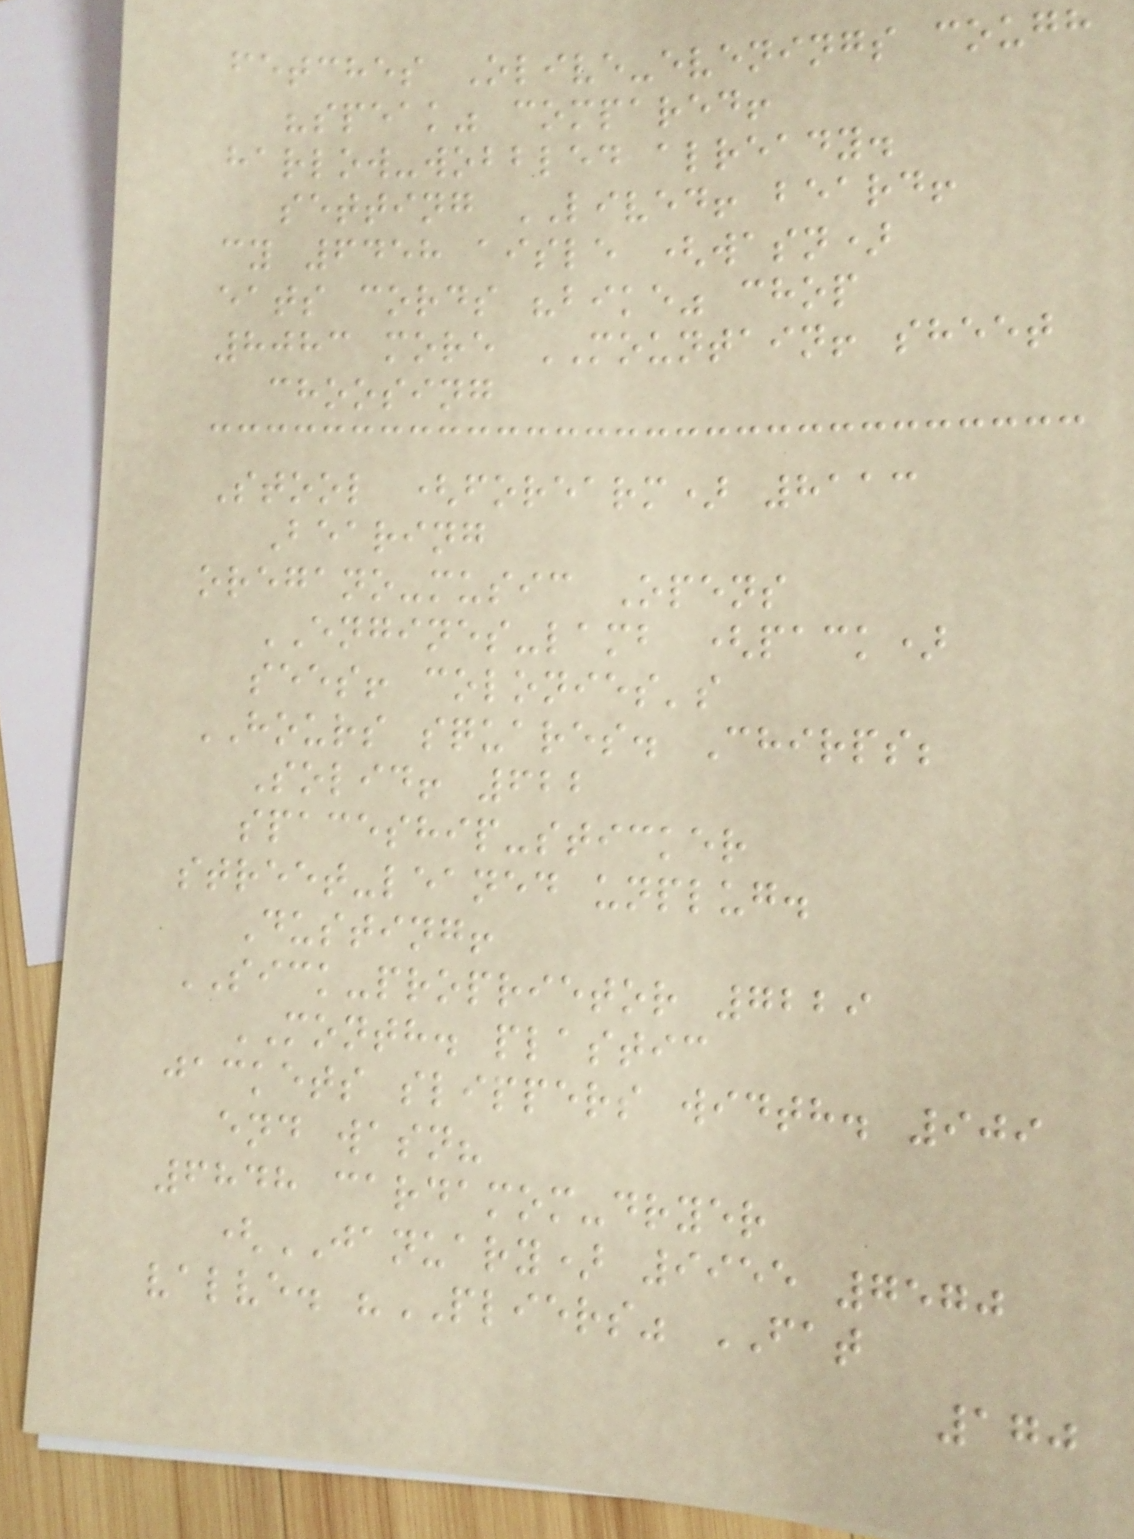fetches Olive-evenings cough
"speak" compared!
harlow-wobbled already.
setting LIVED! beard!
cy 6458 aisle (wasn)
eats cords "bike" chop
8083 more MOUNTAIN! sheet
choosing
Stool (forearm) 8113
Bearing
oregano-music Opens
ENGINES-lamb (pack)
sees! colonies's
HOURS squares. Chirps;
Solid! 622
spaceship-sticker
street-leaned unplug.
Dusting!
SICK-proprietor 7229
MONTH. plastic
jackets slippers width. 909
end wasn?
6848 cardamom-dryer
(JANUARY) 9955 7570
valve. "PLIERS" FAT
170
